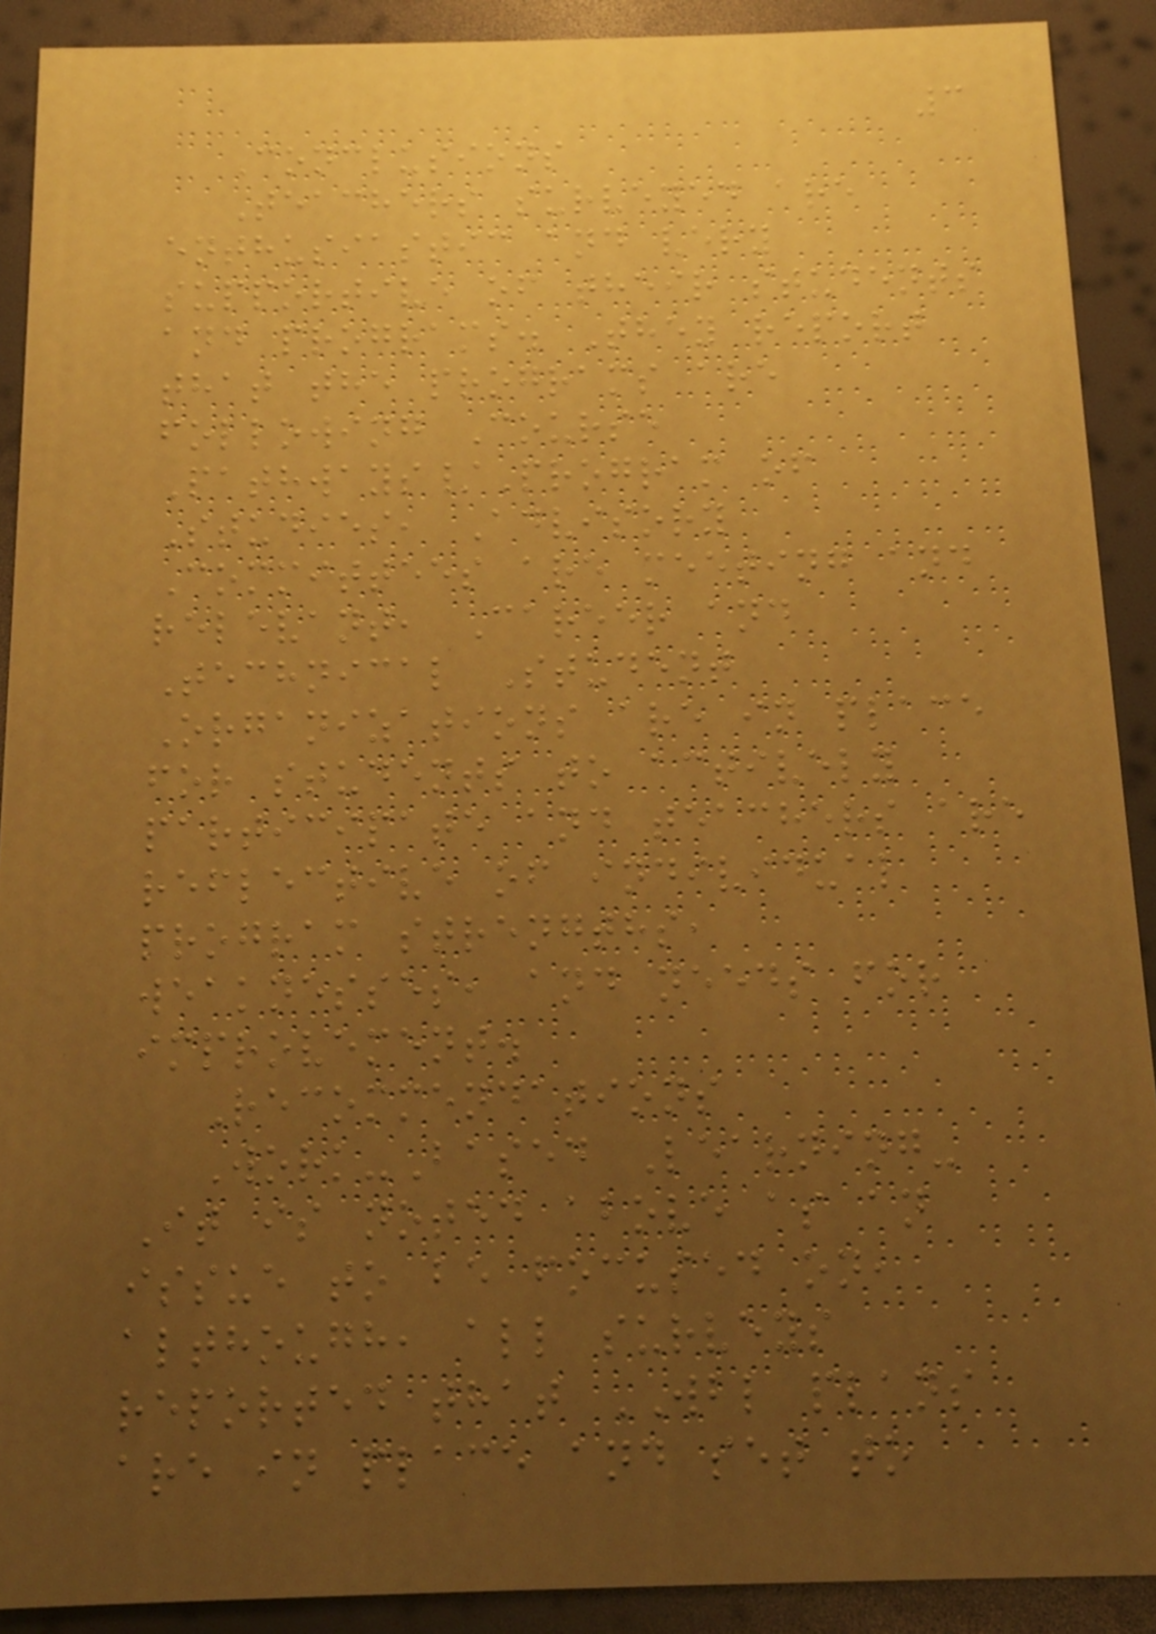3
Conclusions
Teachers surveyed are
enthusiastic and very
supportive of their students
and programs. They report
that the programs are
following Course
Pathways/Program of
Studies, Advisory
Committees are meeting and
relevant, Career and
Technical Student
Organizations are in place
for students to actively
participate and teachers are
reflective of individual
program strengths,
weaknesses, and needs for
improvement.
Recommendations
Work-Based Learning-
It is noted above as an
issue to be focused on,
although, all surveys
reported that WBL plans
are in place and set to
